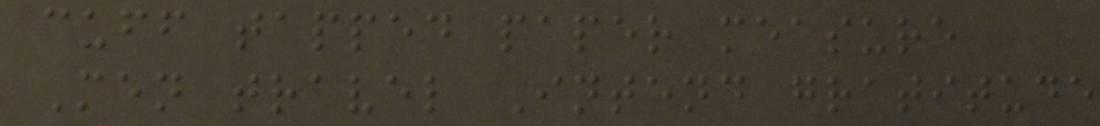cuff tapped paper measure
Men travel Intend gratitude
